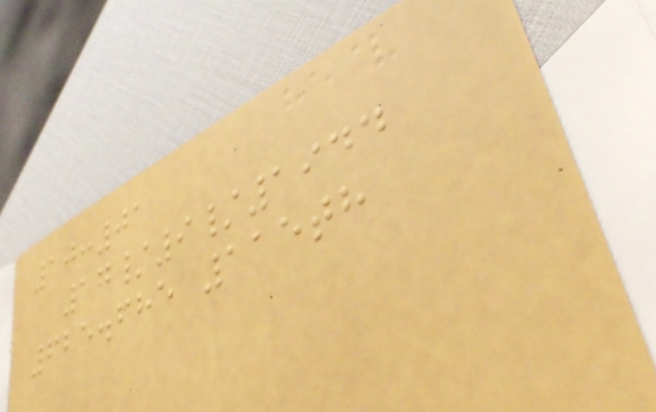10:01
17/9/1944
625.685 115th
